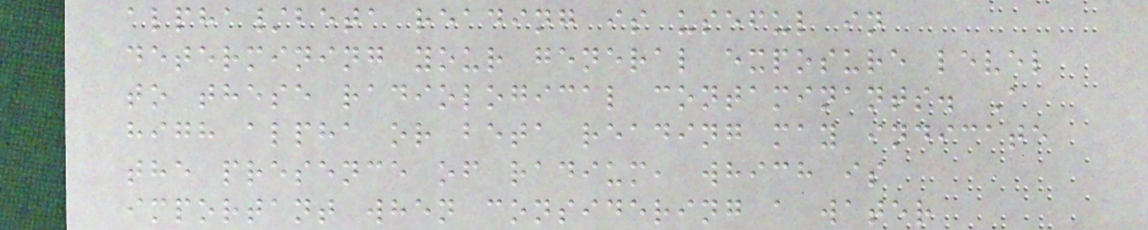alpha/beta reading is useful in
determining your general exposure level
to these radiological contaminants. A
high alpha or beta reading may indicate
the presence of radium, which is
important when considering a water
